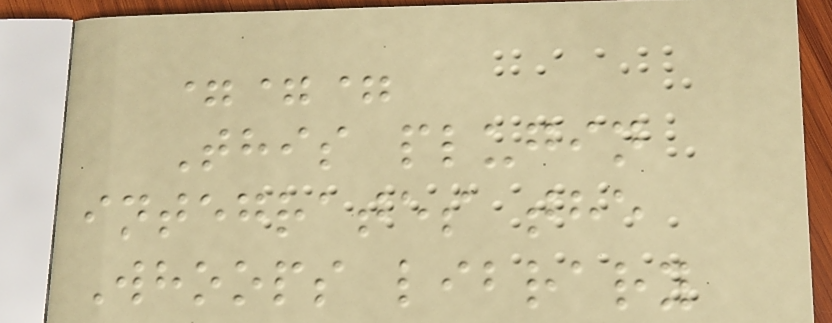===
This plugin
integrates the
Whoops library
